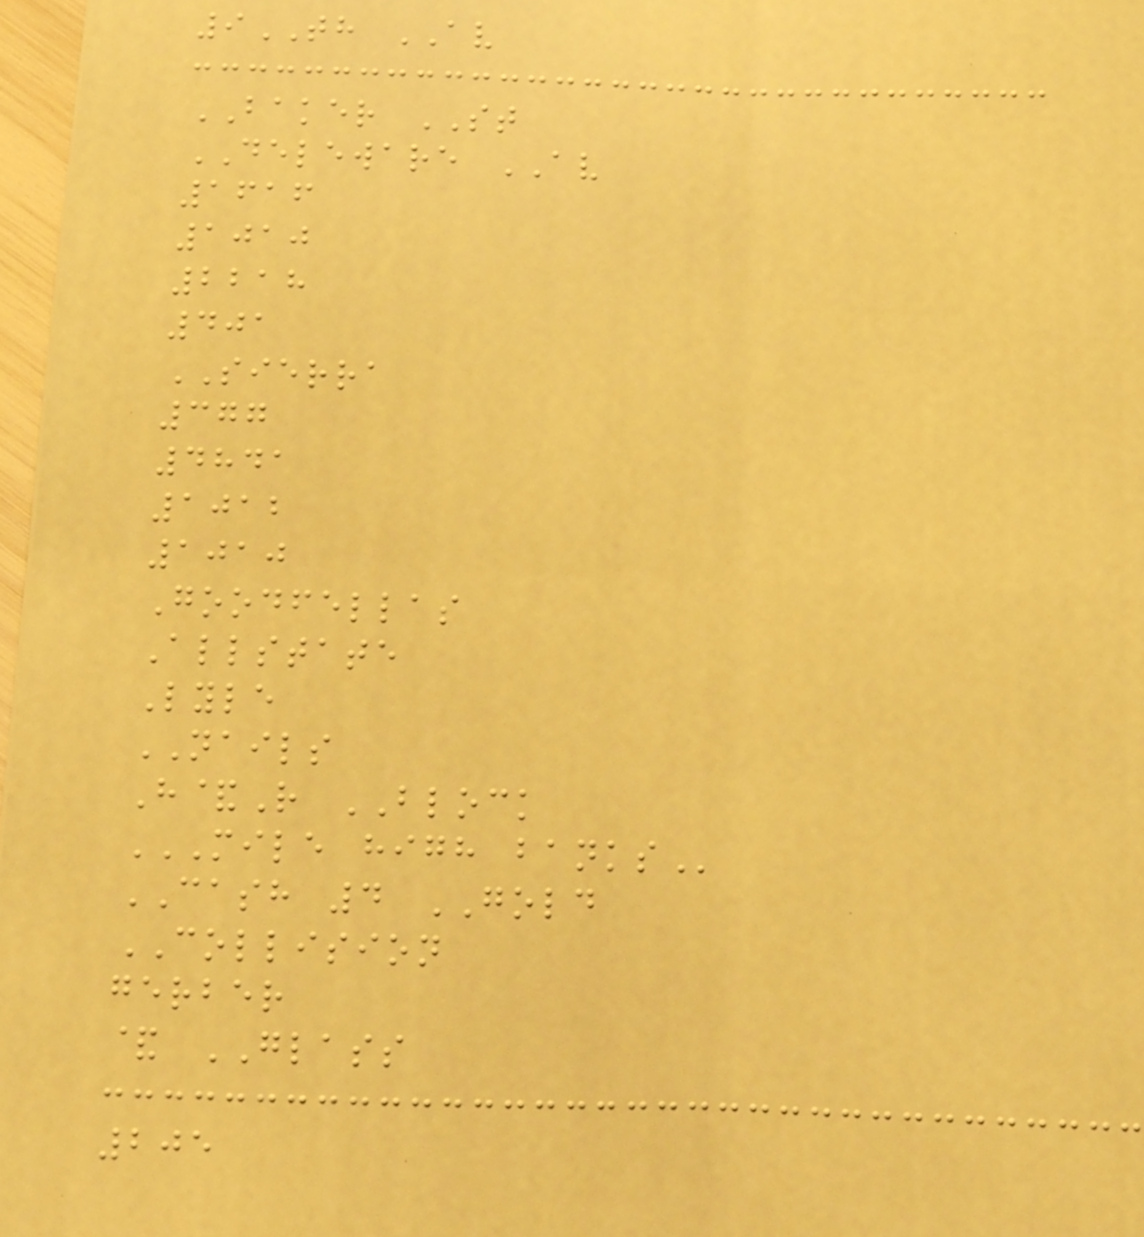9TH AV
BAKER ST
DELEWARE AV
1616
1010
2218
401
SIERRA
377
4841
1012
1010
Goodfellas
Allstate
Lyle
NAILS
H&R BLOCK
MILE HIGH BANKS
CASH 4 GOLD
COLLISION
gerber
& GLASS
205
